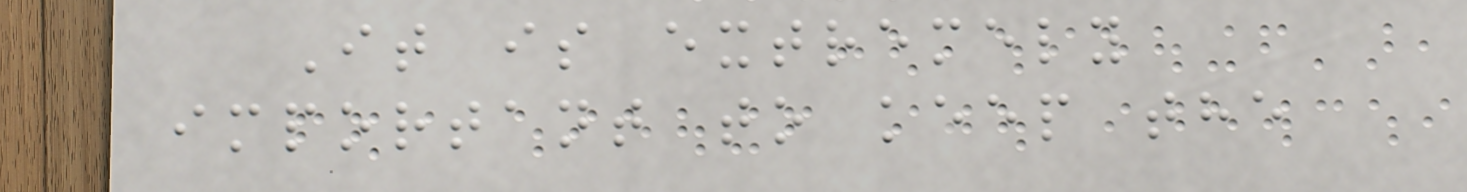It is extremely
important to keep the
